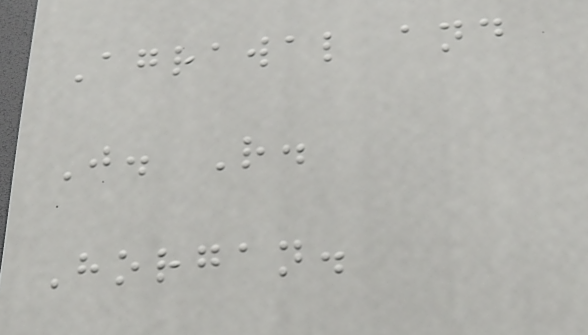Agrawal and
J. R.
Horgan.
